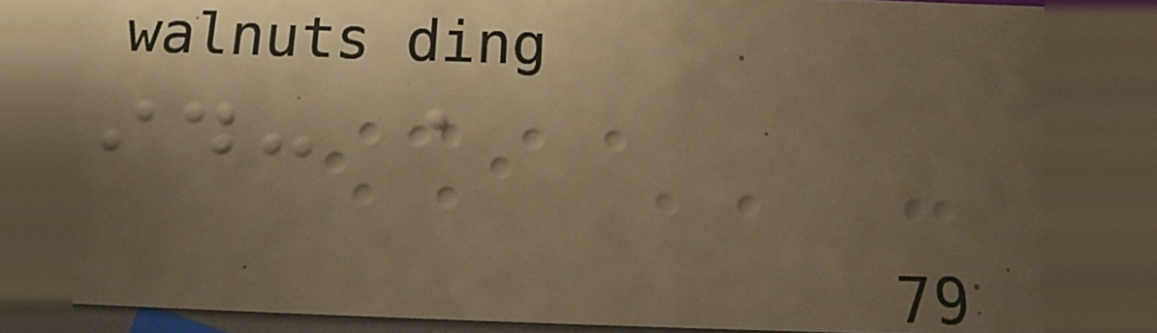id: a
